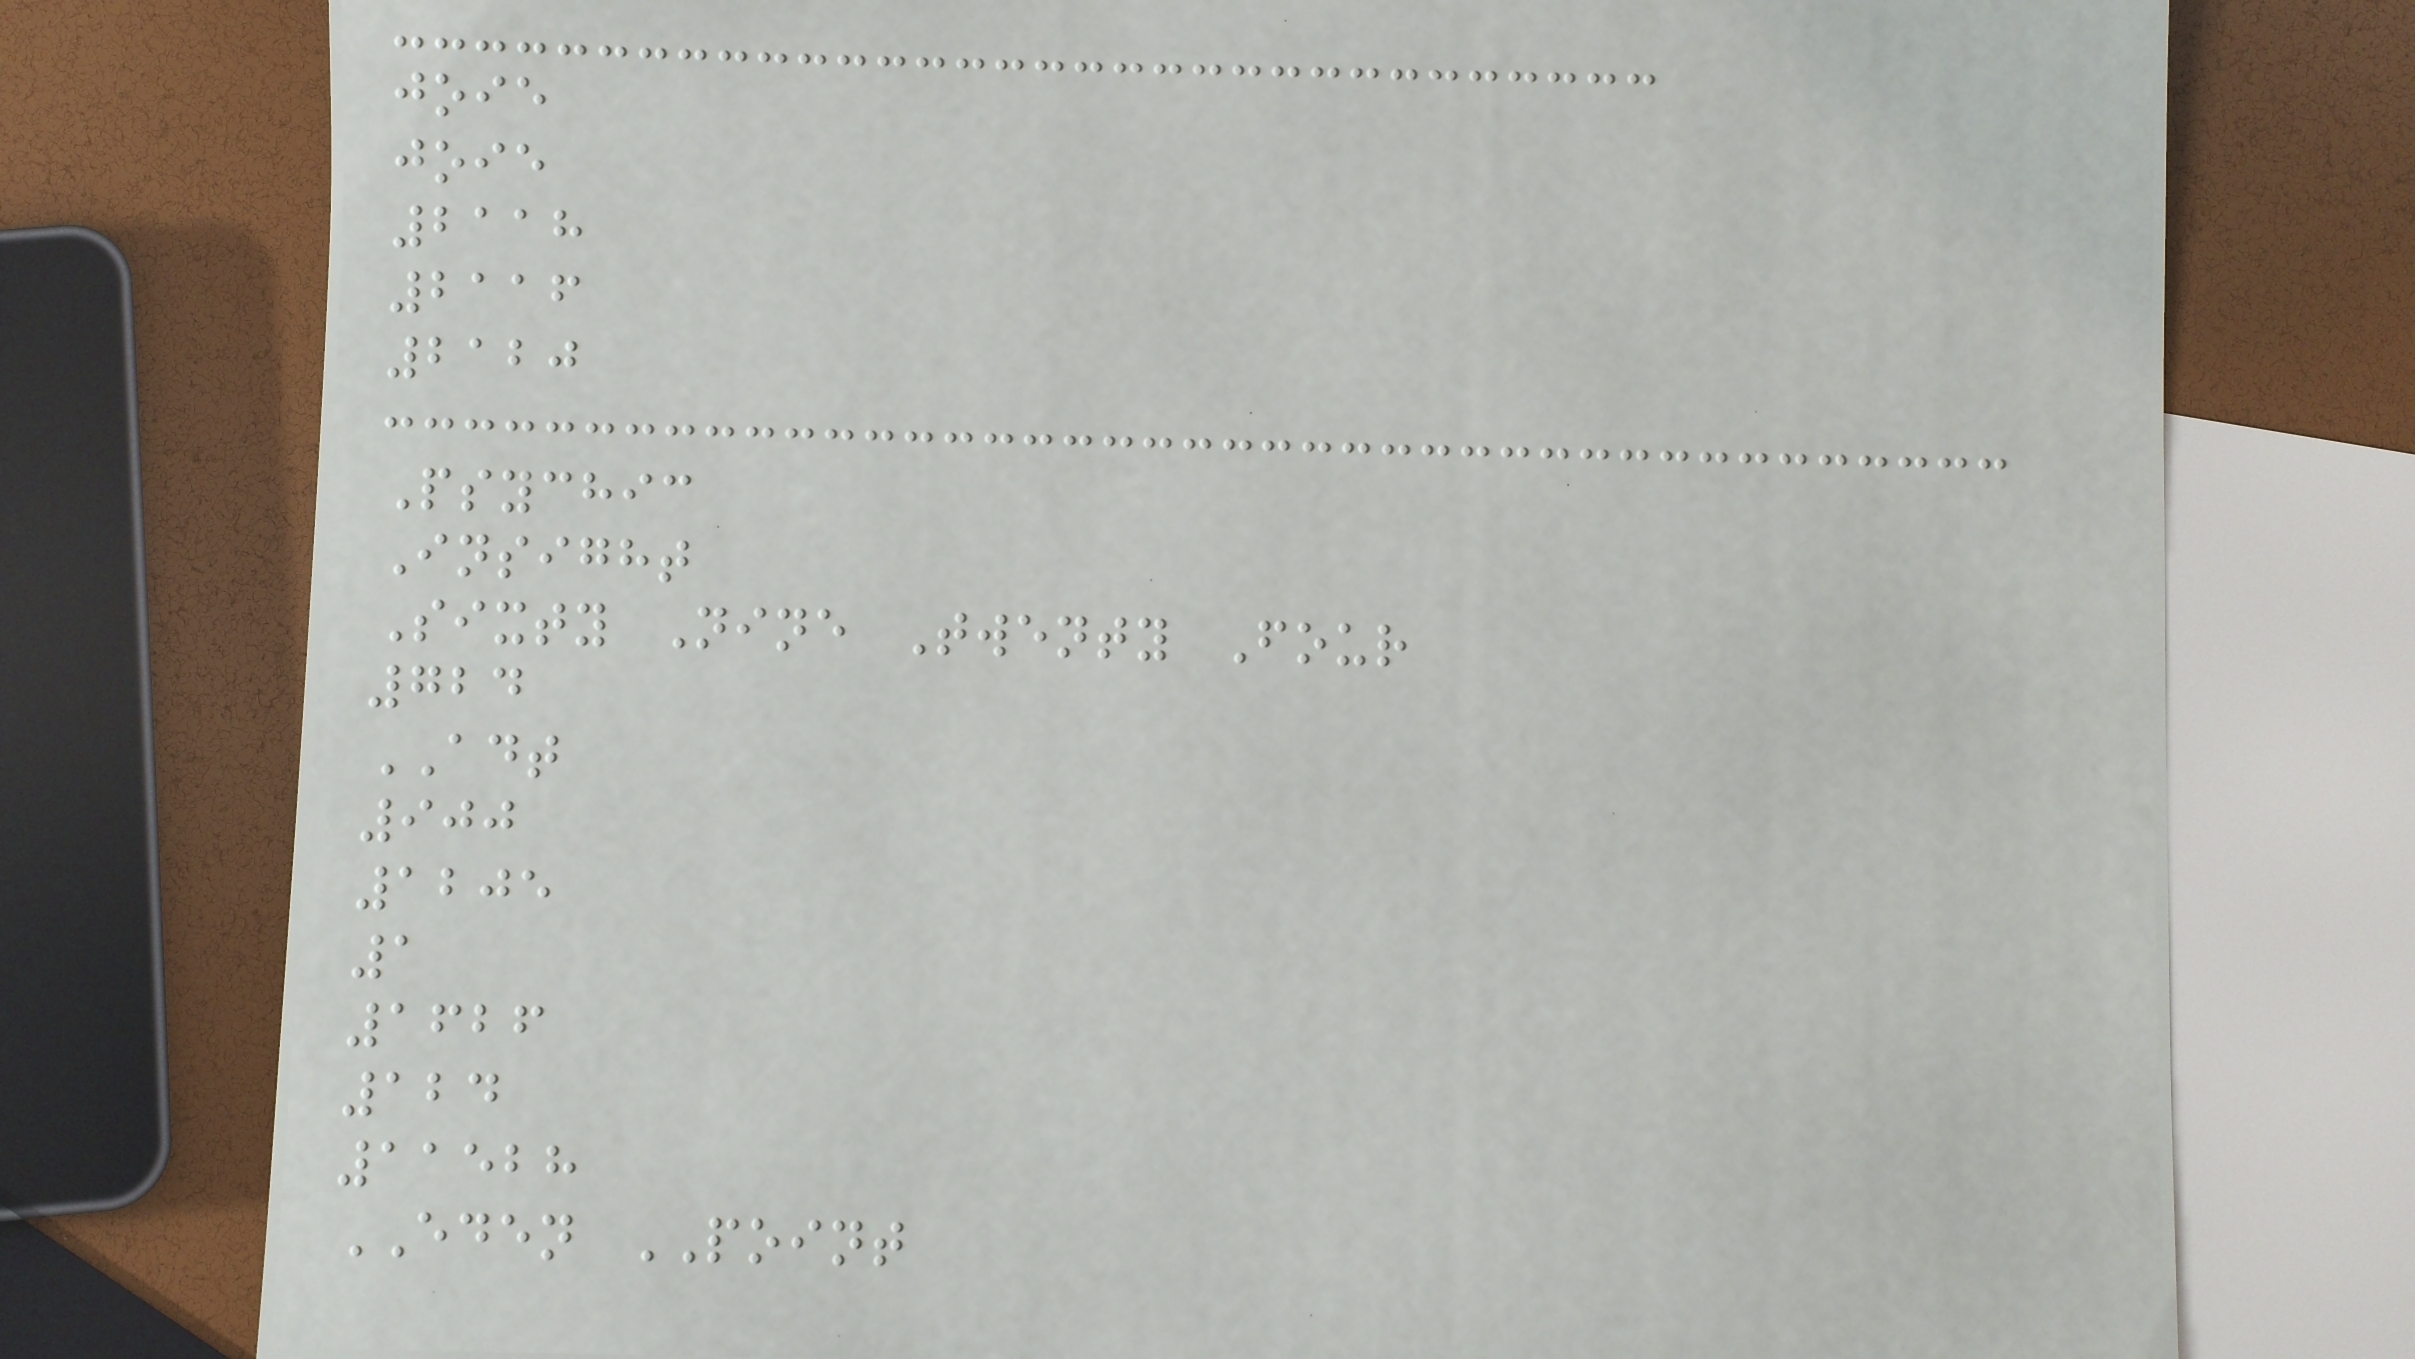joie
joie
2118
2116
2120
Psychic
Insight
Sixty Nine Twenty Four
724
ADT
900
1205
1
1626
124
11528
EDEN POINT
